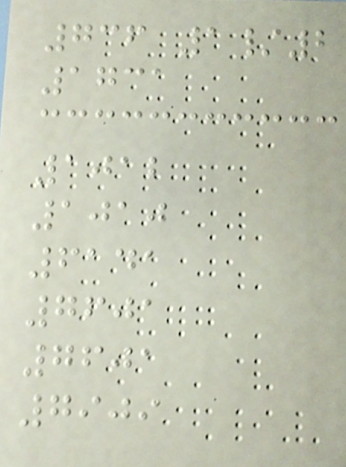736 1/2
1731
1012
1010
6141
7601
7601
7909
